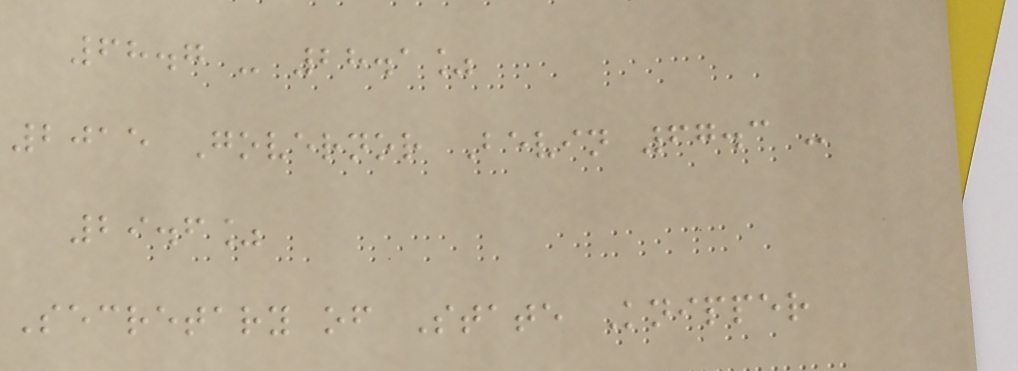68.7 - 28.1%
2015 Governor Bevin 67.3 -
29.6%
Secretary of State Knipper
